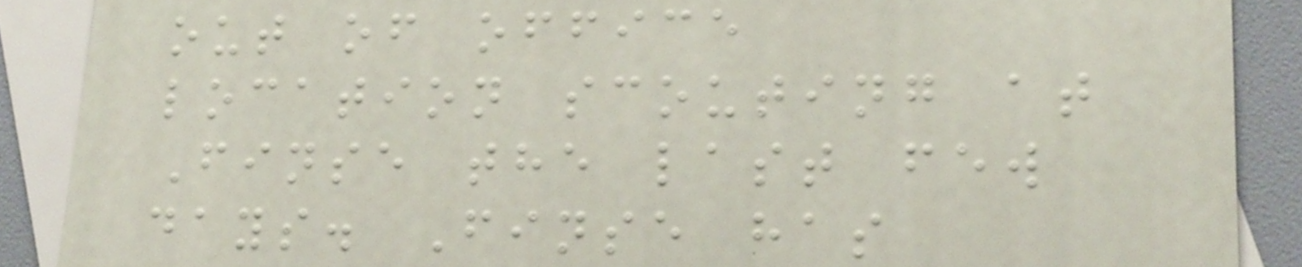out of office
location scouting at
Finse the last few
days. Finse has
